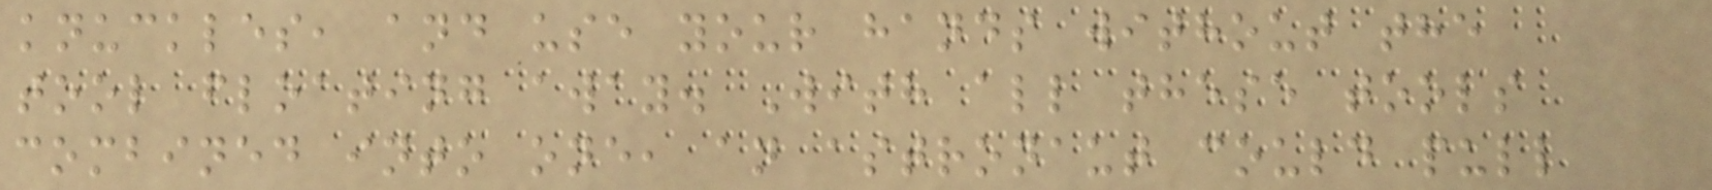knuckles, and use your hands without the
tool floating away. With all these tools
combined into one, an astronaut could pull
